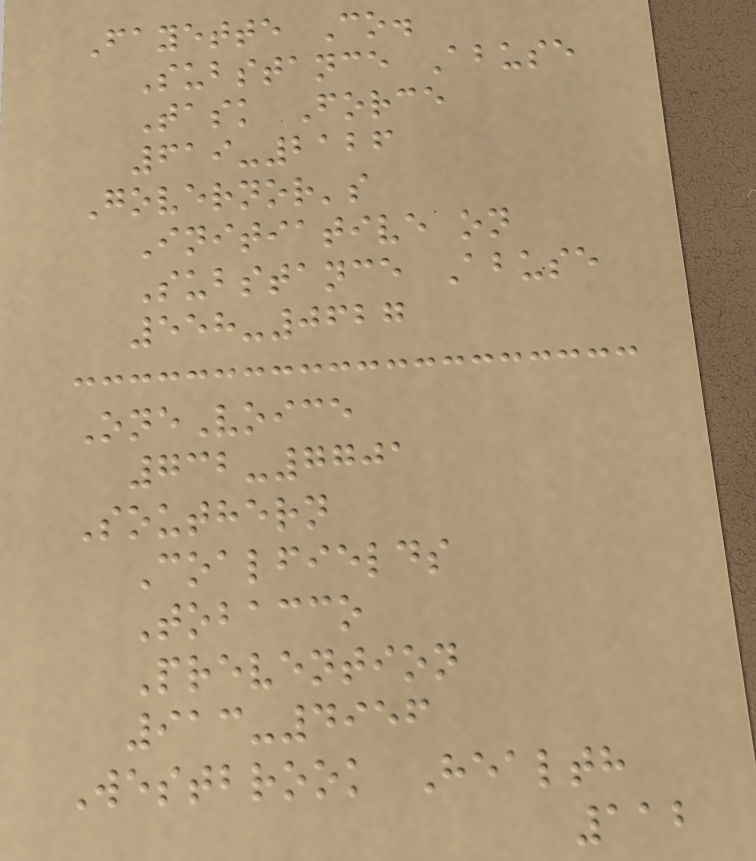Fayette Co.
Substance Abuse
Task Force
619-2126
Governor's
Initiative on
Substance Abuse
558-0627
OneVoice
732-7701
Southern
Coalfields
Tobacco
Prevention
913-4956
Westbrook Health
112
